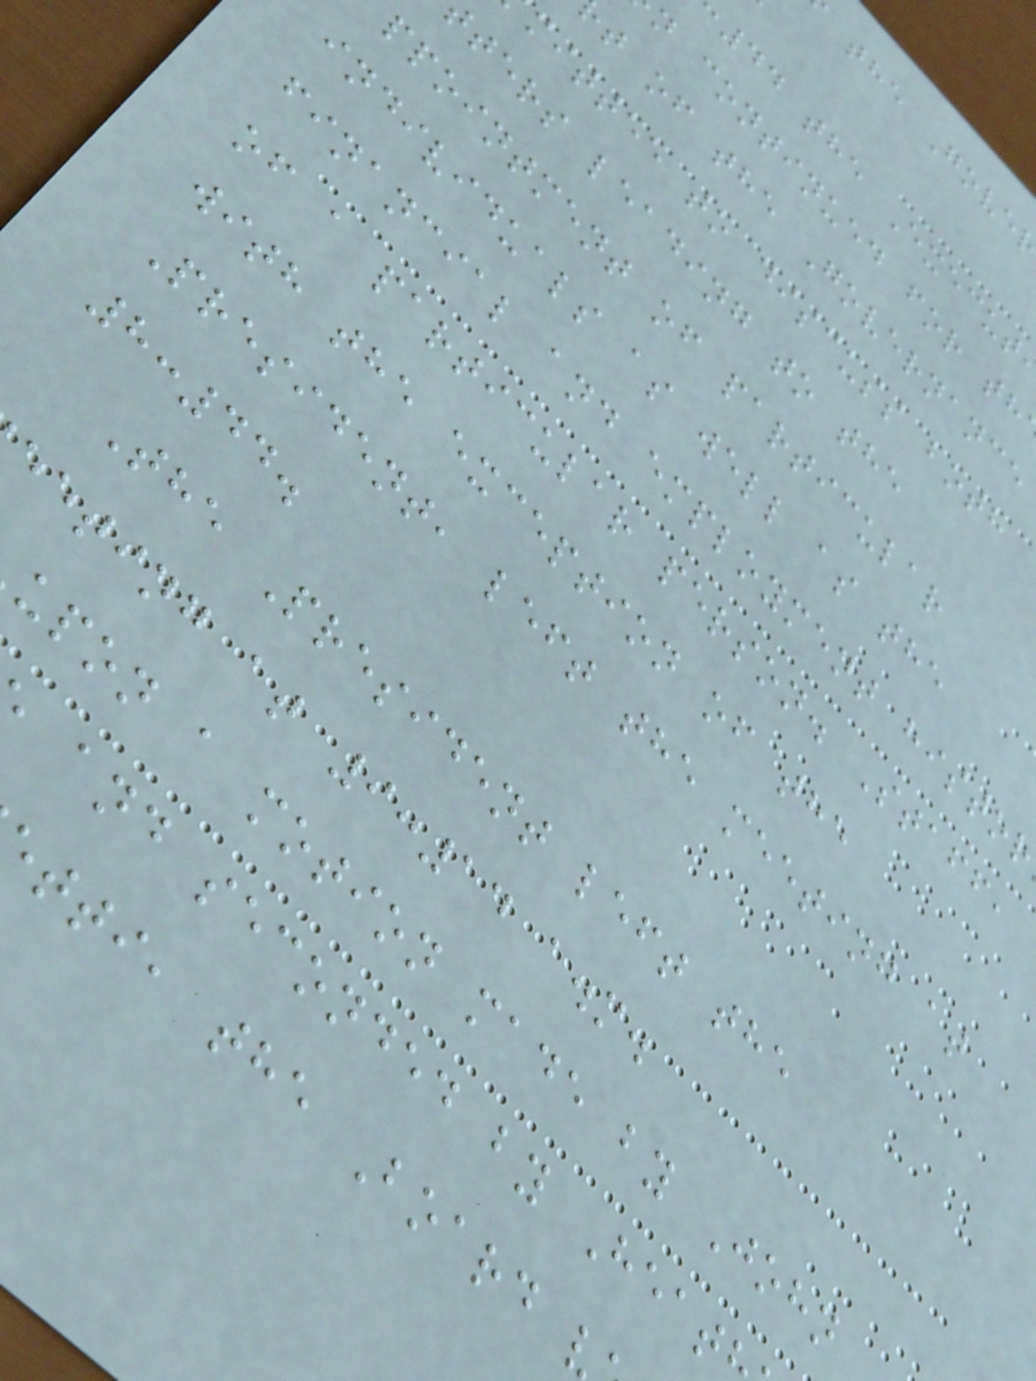the Gove
44 the Execut
n continued for th
t of the Governance
mittee to discuss both
ters leading to the
ppointment of particular
individuals as well as the
financial and employment histor
of a particular person. Staff,
with the exception of the
President, left the meeting at
8:44.
The President left the
eeting at 9:14 a.m.
upon a motion made by John
and seconded by Heat
tti, the Board v
